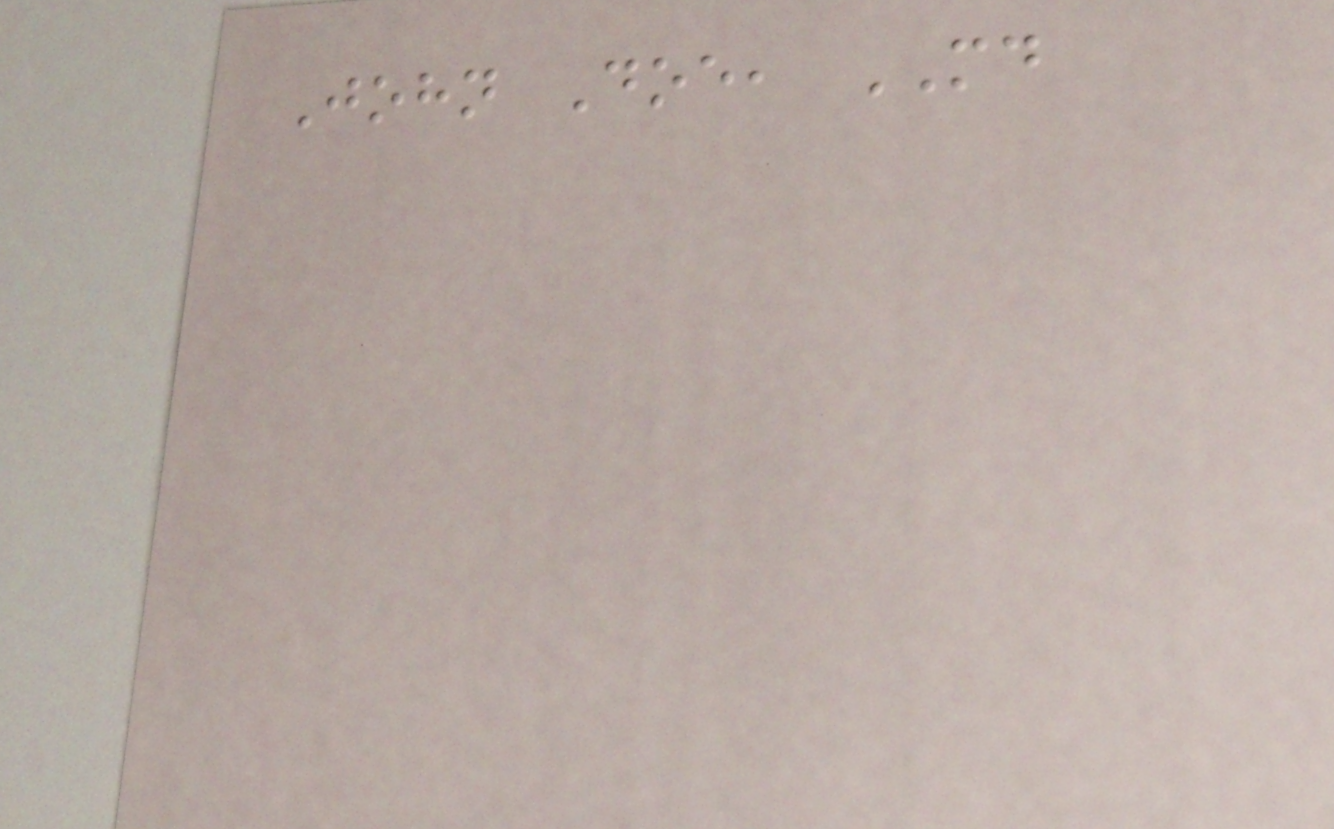John Doe, MD
